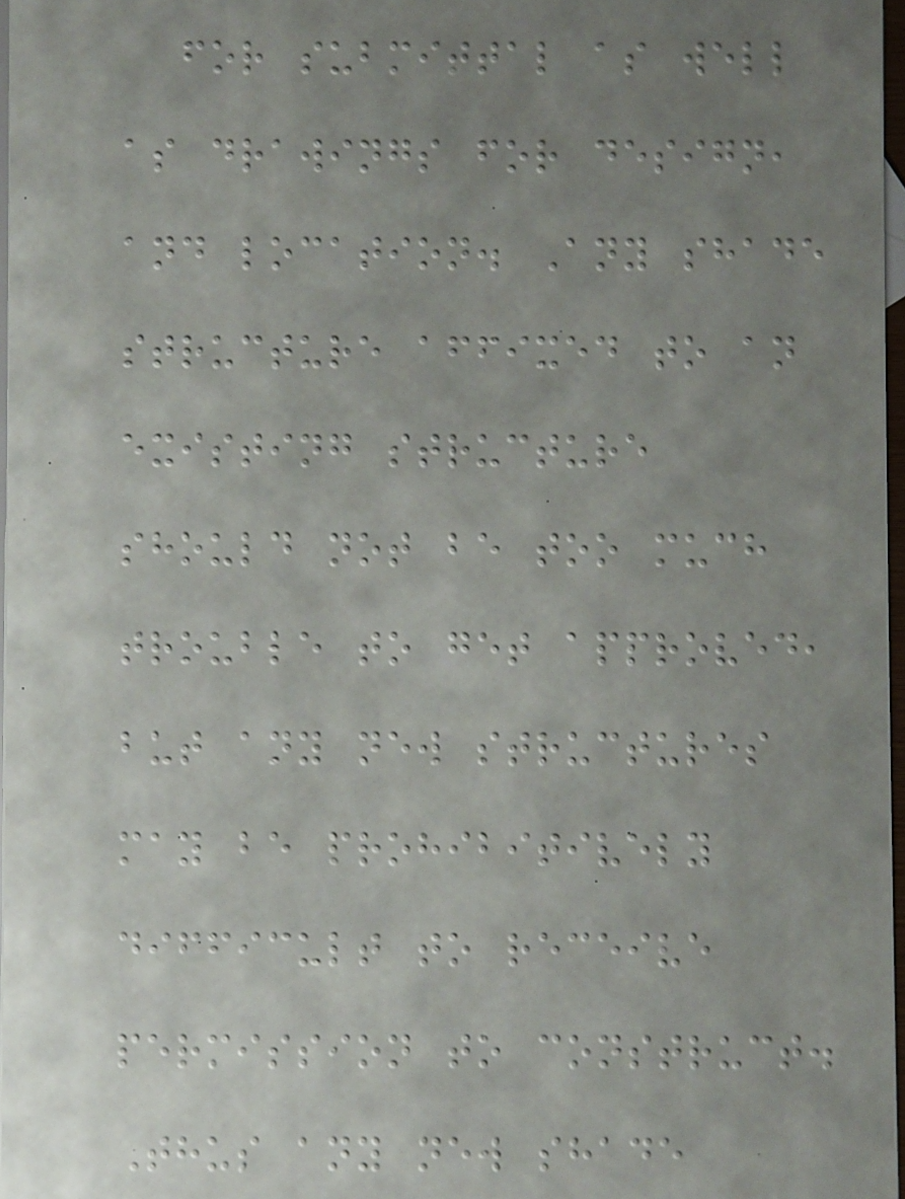for submittal as well
as drawings for design,
and location. Any shade
structure affixed to an
existing structure
should not be too much
trouble to get approved,
but any new structures
may be prohibitively
difficult to receive
permission to construct.
Thus any new shade
